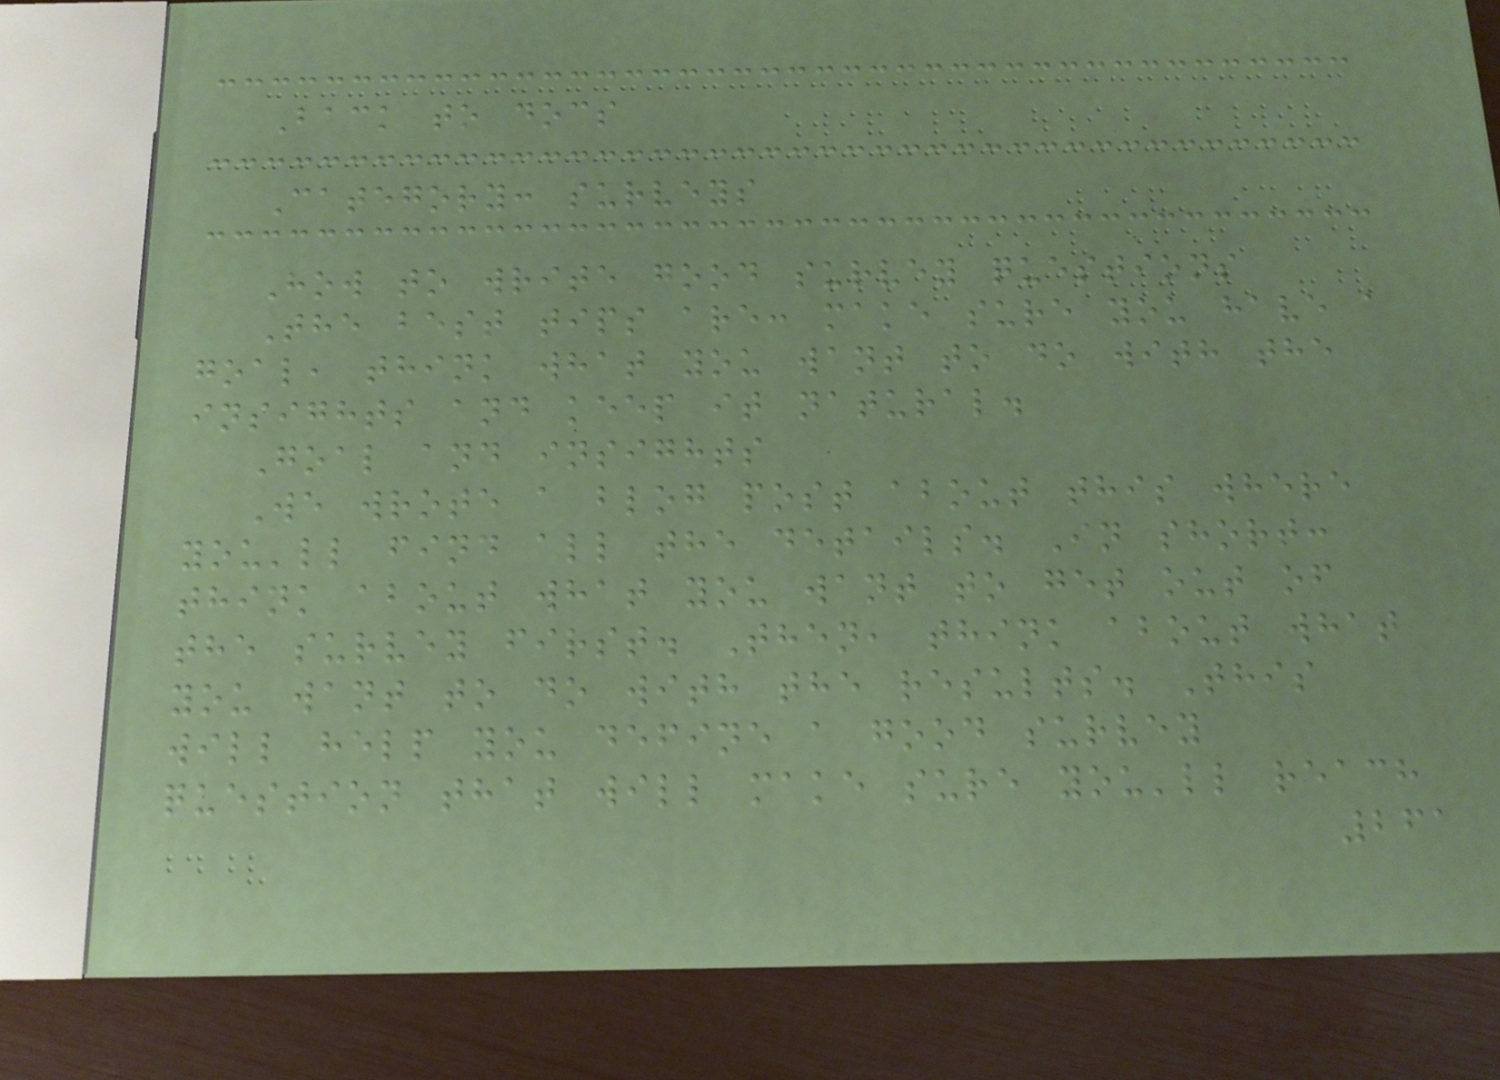Back to docs
Category: surveys
How to write good survey questions
The best tips are: make sure you have a
goal, think what you want to do with the
insights and keep it natural.
Goal and insights
We wrote a blog post about this where
you'll find all the details. In short:
think about what you want to get out of
the survey first. Then, think about what
you want to do with the results. This
will help you define a good survey
question that will make sure you'll reach
261
